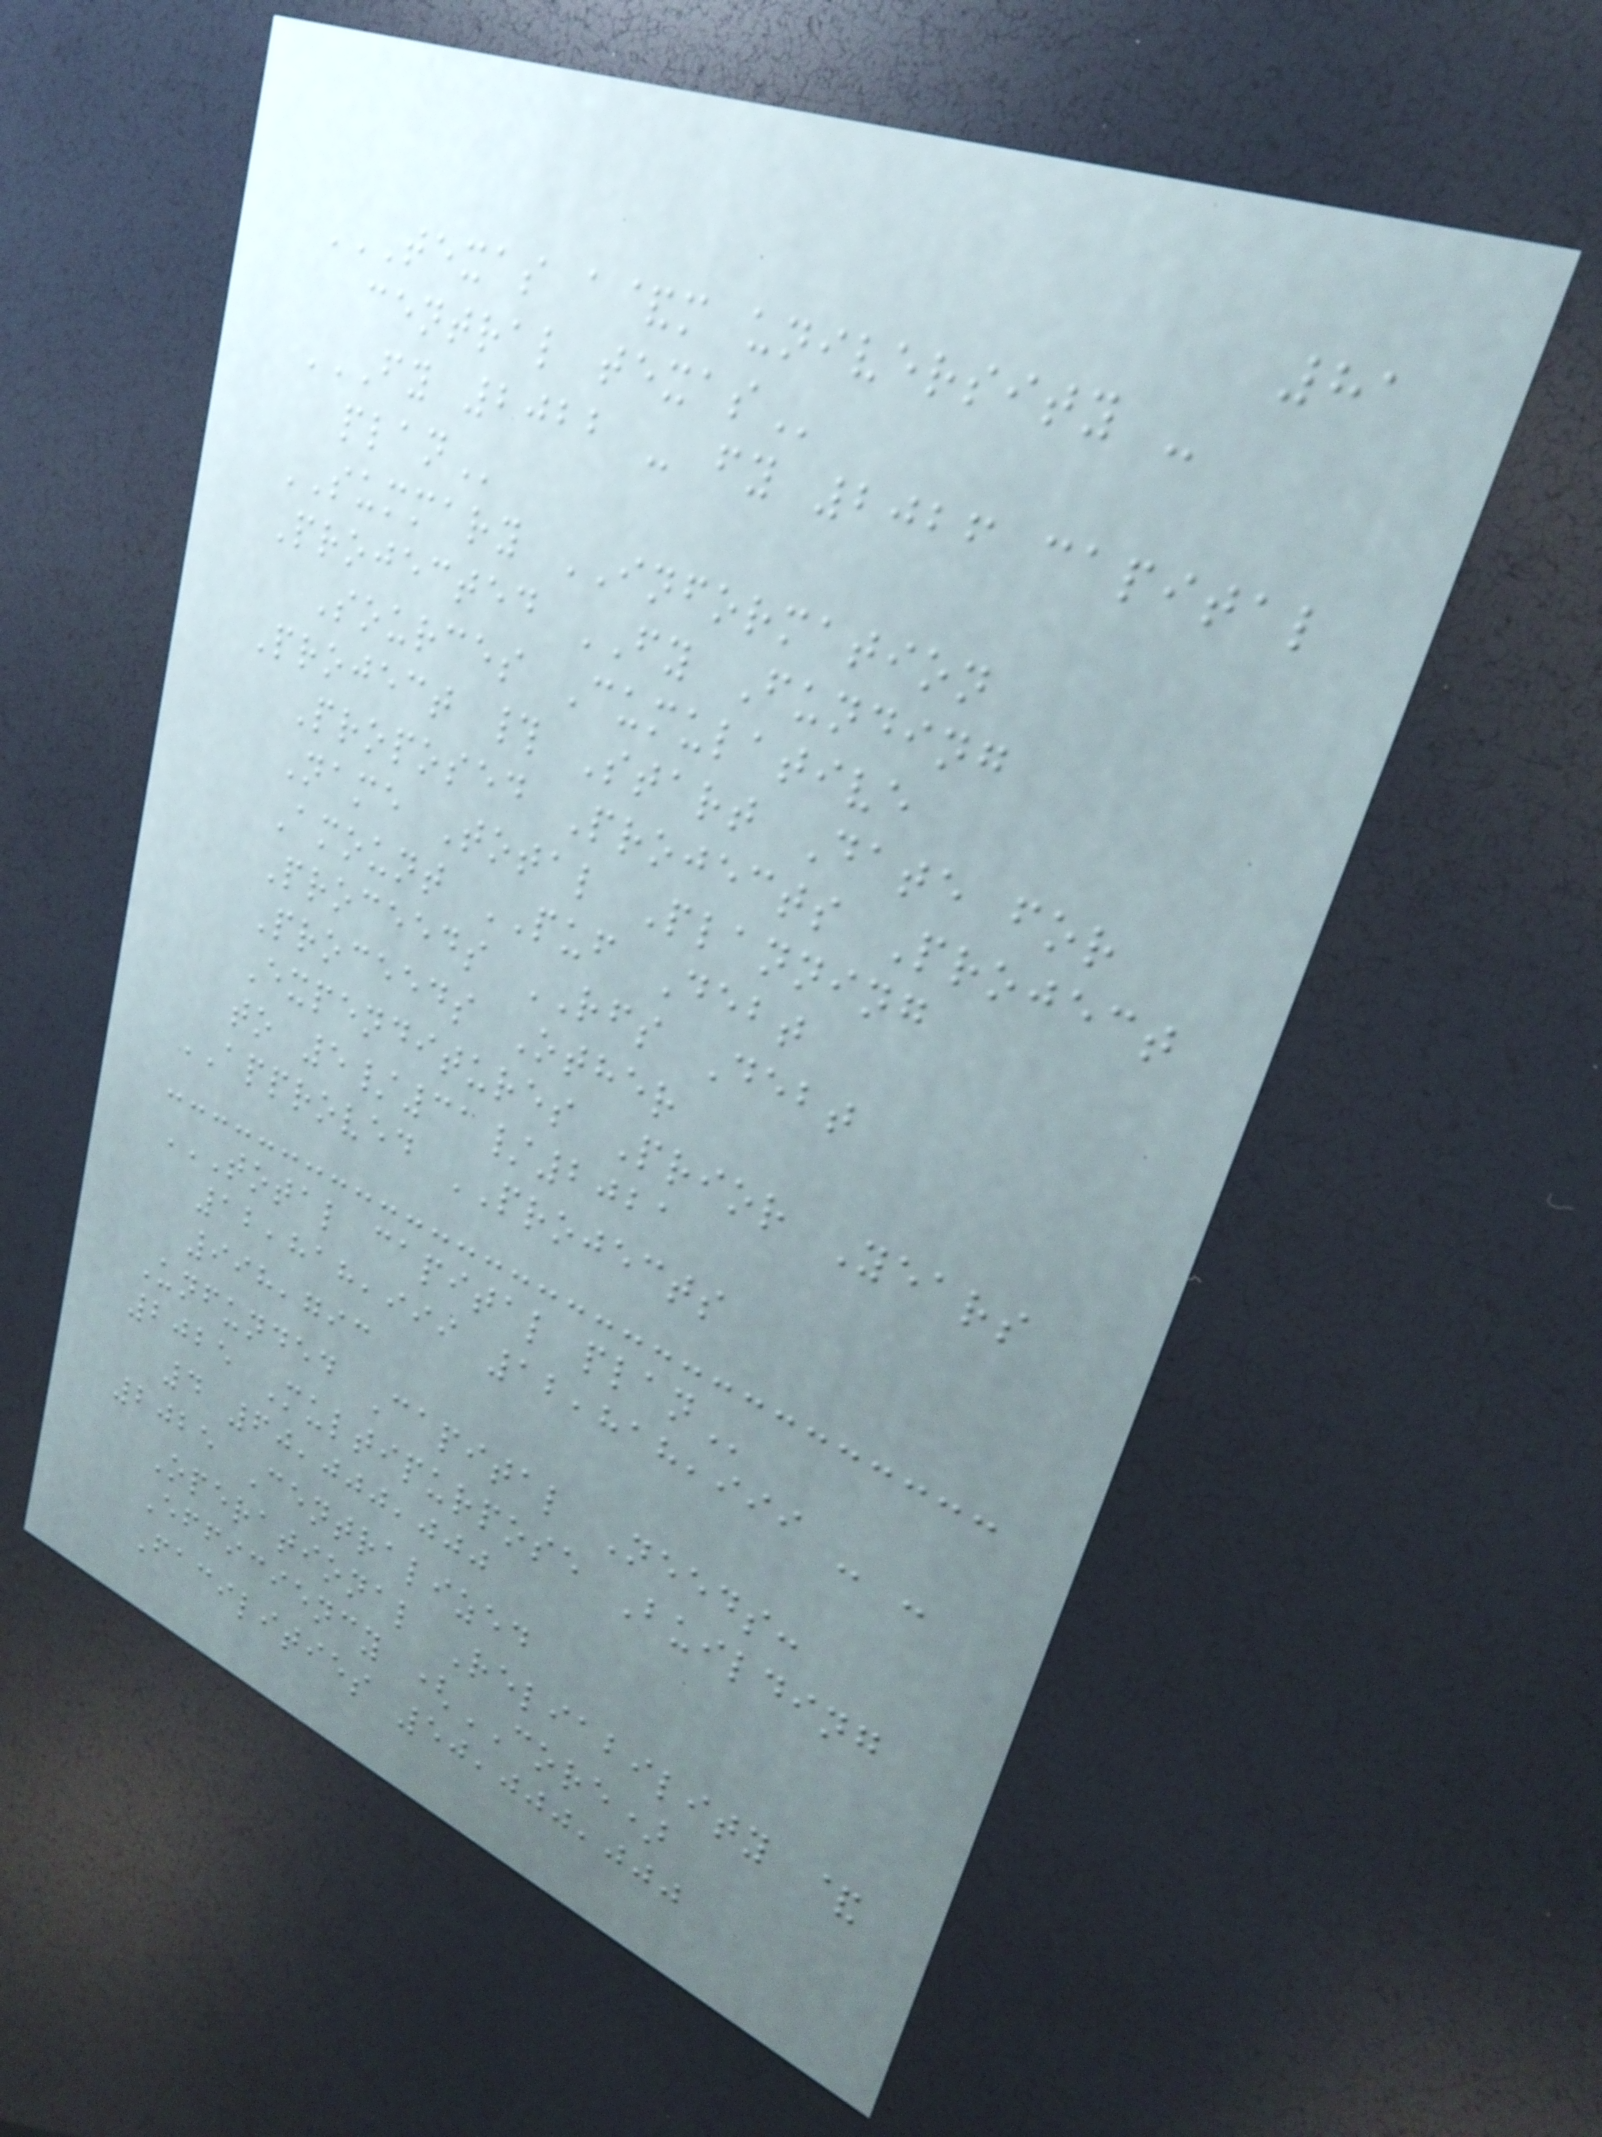81
TEXAS A&M UNIVERSITY -
CENTRAL TEXAS
FY 2022 - FY 2026 CAPITAL
PLAN
SUMMARY INFORMATION
Projected FY Funding
Sources Cumulative
Project # Start Date for
Proposed Projects Project
Name Total Planning
Amount PUF Debt
Proceeds RFS Debt
Proceeds Other
Expenditures Prior Years
to 5/31/2021
APPROVED PROJECTS
TOTAL CAPITAL PLAN
12,818,999 12,818,999 - -
998,793
Unfunded Capital Needs:
2025 Multipurpose Building
4 60,000,000
2025 Centralized
Operational Reliability &
Efficiency (CORE)
Facilities 50,000,000
